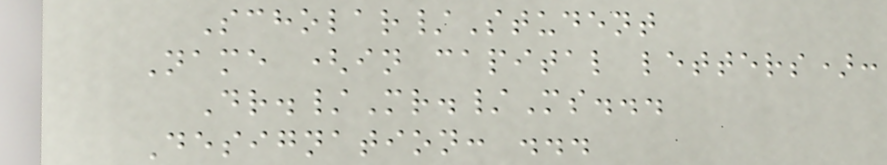Scholar/Student
Name (in capital letters):
Dr./Mr./Ms...
Designation: ...
